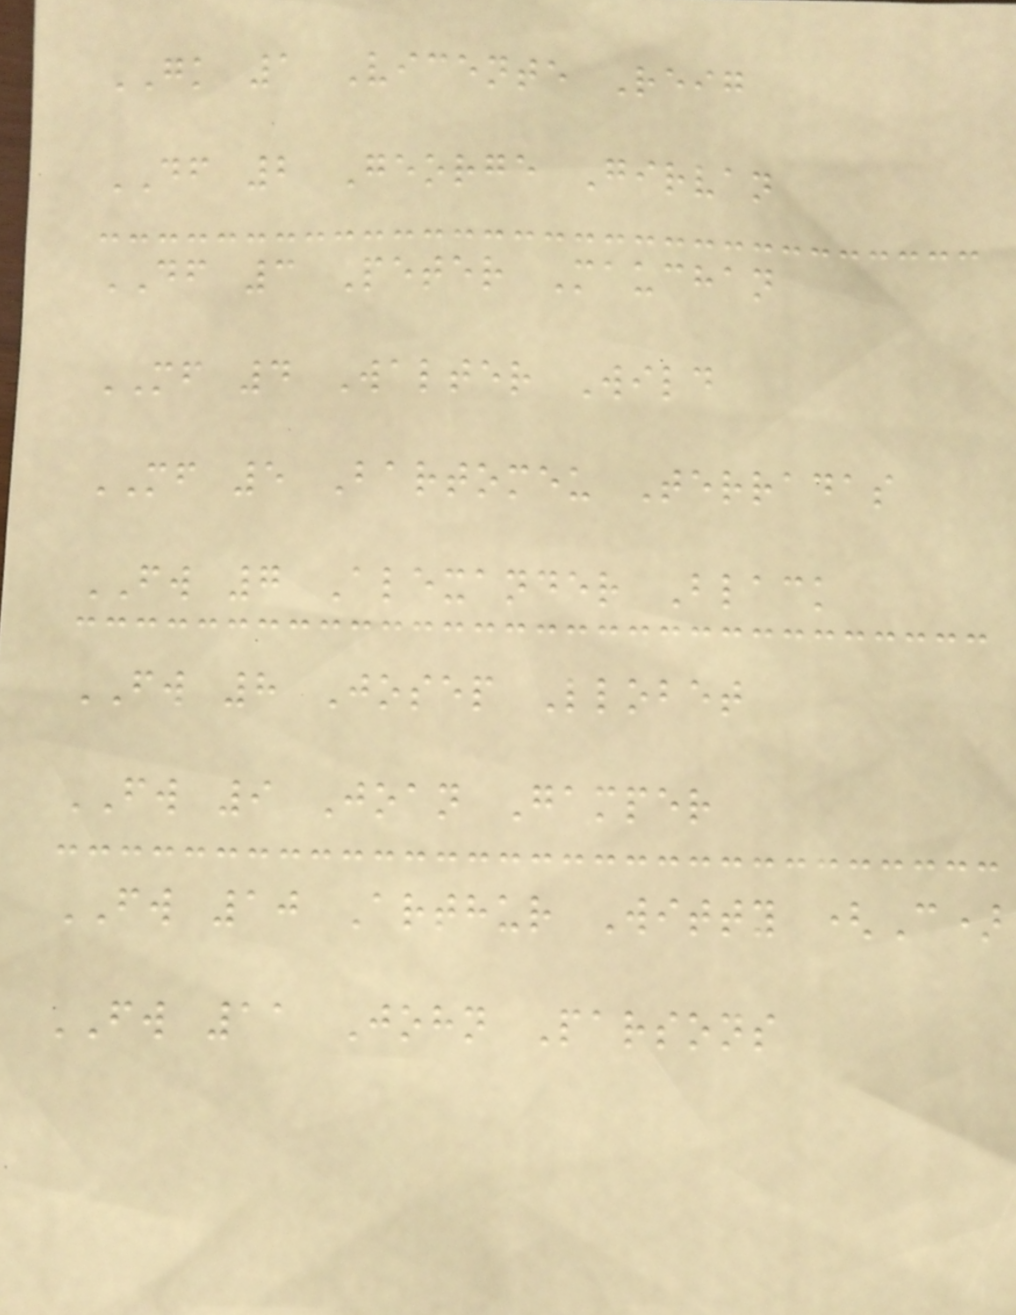GK 1 Vicente Reig
DF 2 George Girvan
DF 3 Peter Mauchan
MF 4 Walter Wild
MF 5 Bartomeu Terradas
FW 7 Alexander Black
FW 8 Josep Llobet
FW 9 Joan Gamper
FW 10 Arthur Witty (C)
FW 11 John Parsons
